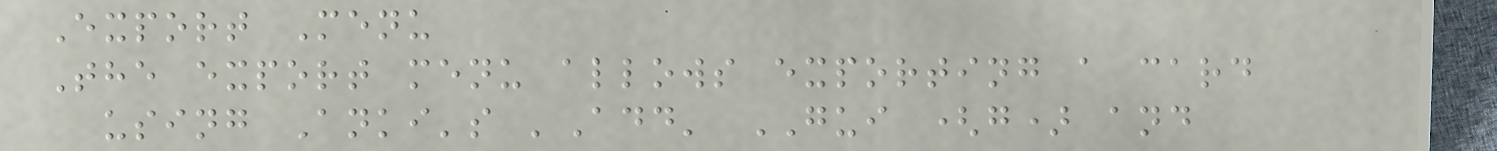Export Menu
The export menu allows exporting a card
using Anki's 'Add' GUI (g) and
